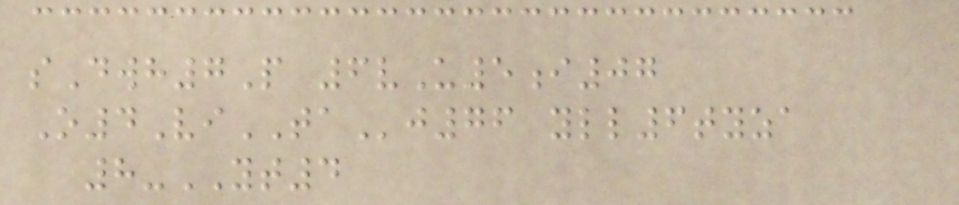sDwh7P 6vU5i07
O4ViTAj76 yll6tyza
8-YT4
